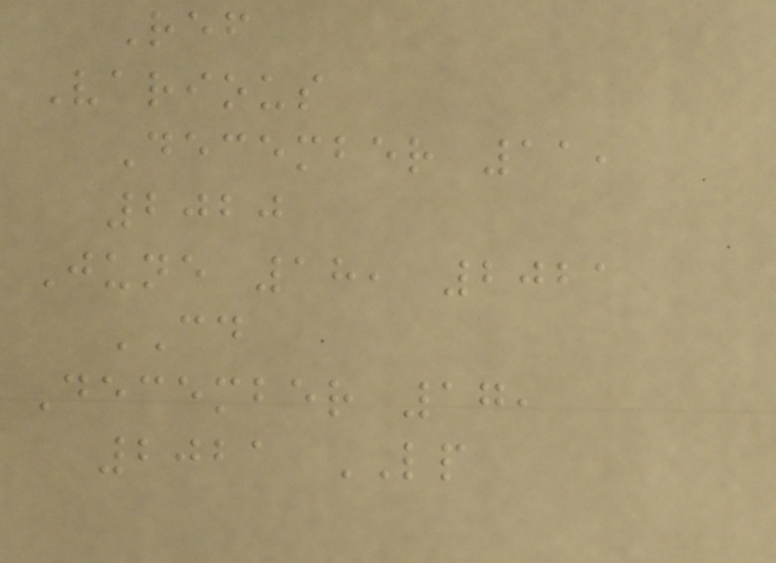Ref
Various
December 11,
2020
June 18, 2021
CD
December 17,
2021 LP
